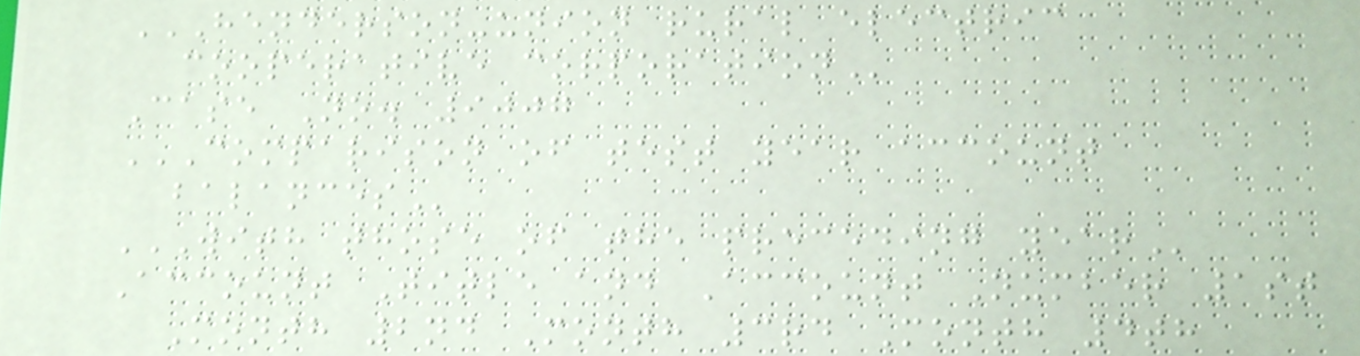HENDERSON-UNION RURAL ELECTRIC
COOPERATIVE CORPORATION
Case No. 9007
COMPARISON OF TEST YEAR ACCOUNT
BALANCES
WITH THOSE OF THE PRECEDING YEAR
Account Title and Account Number 1st
Month 2nd Month 3rd Month 4th
